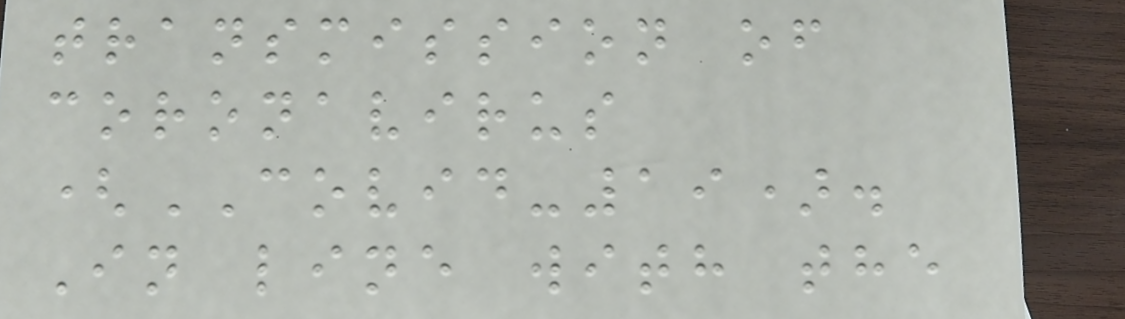transmission of
coronavirus
(COVID-19).
In line with the
